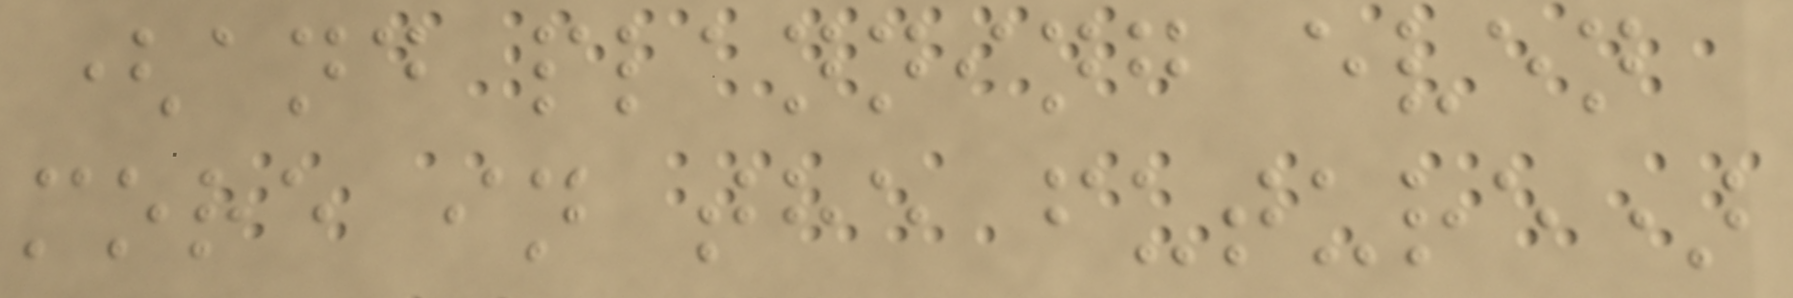(and planning even
more in the future)
